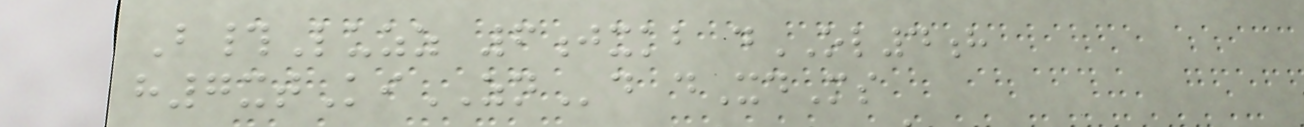B#Luzz 6jxkb dOL4h
h7xtKiZNd dXdMs
